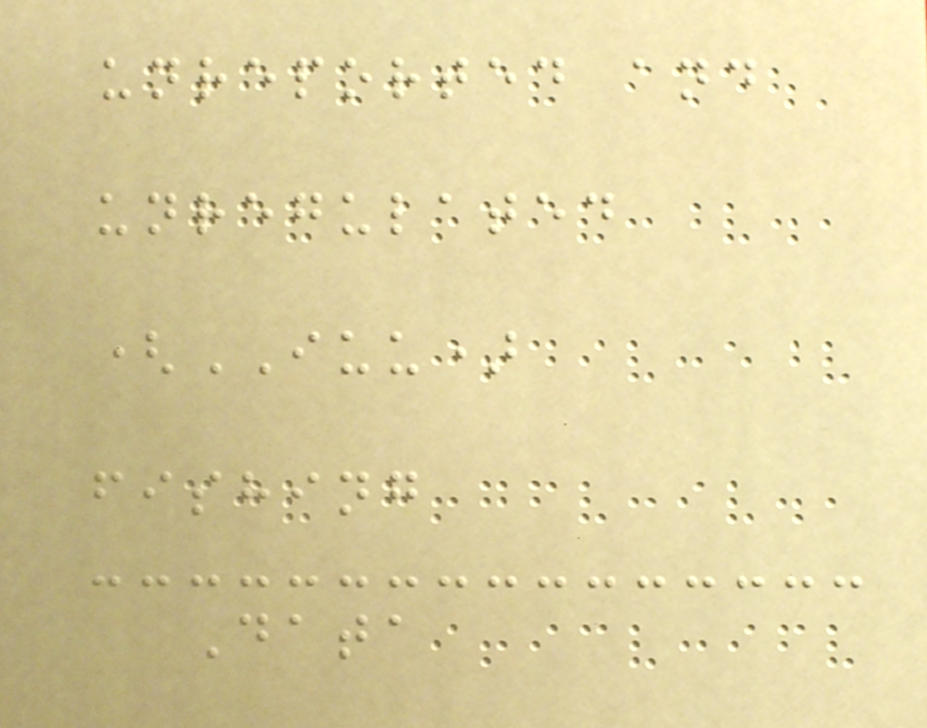unreported and
unregulated
(IUU)
fishing
Data
